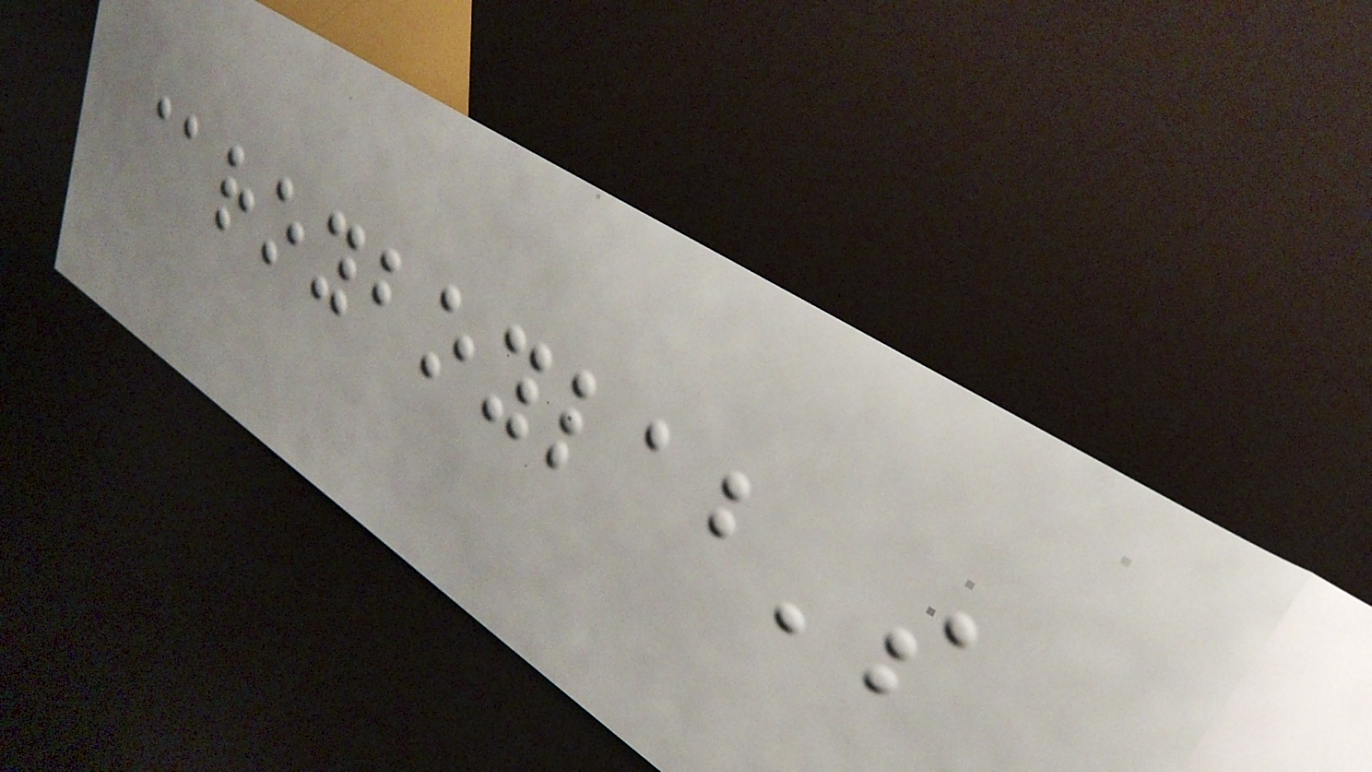@royboylab's
